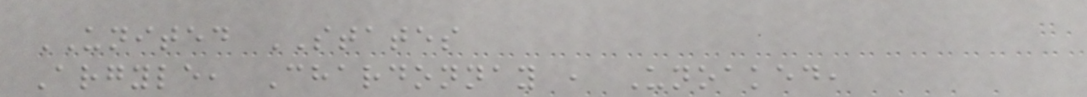UNITED STATES
Argyle, Chardonnay , Unoaked,
